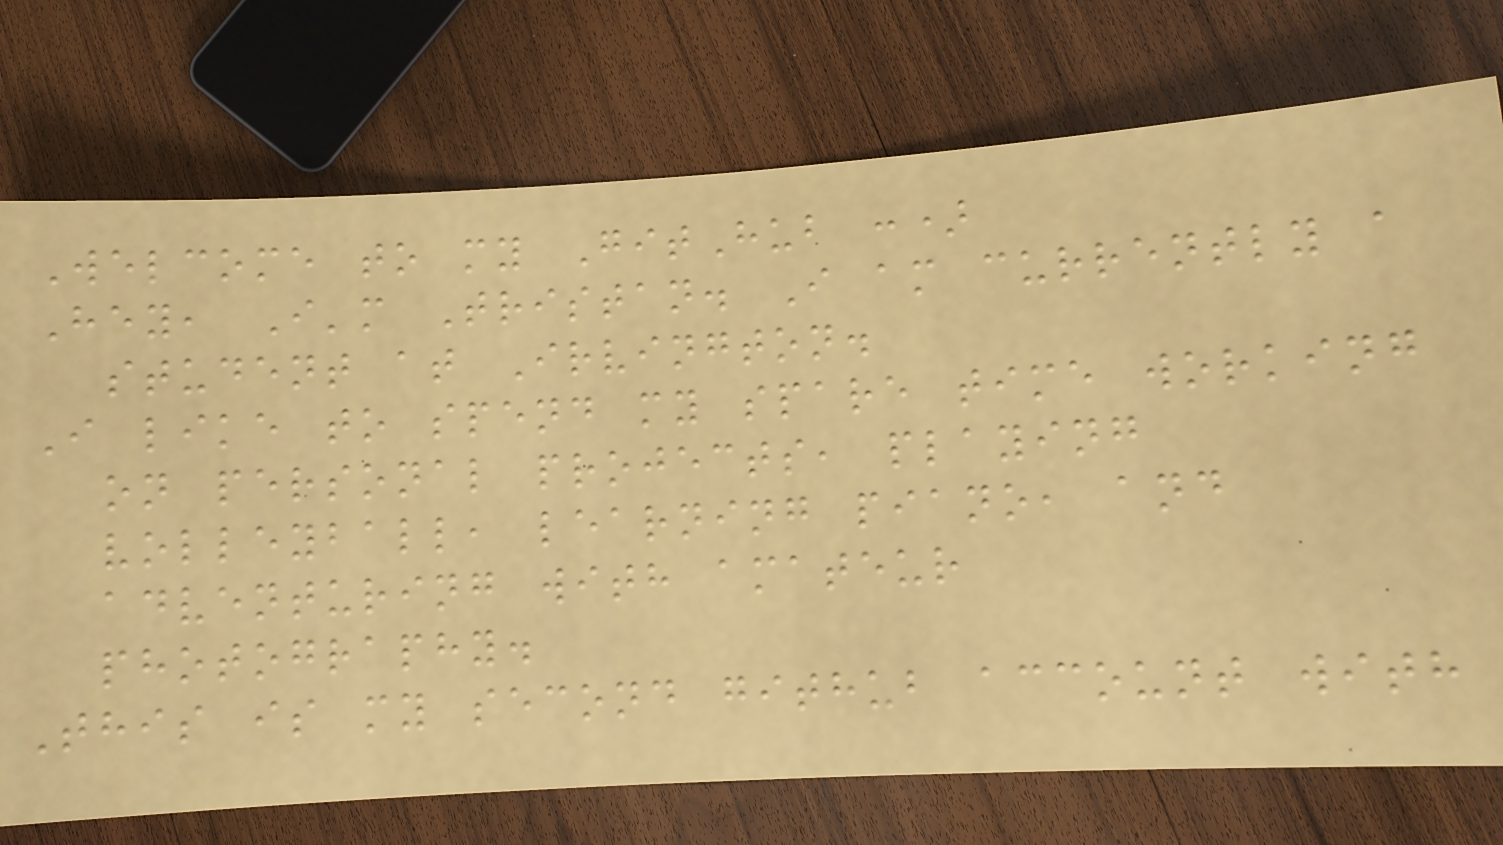Welcome to my GitHub :)
Hey, I'm Tristan. I am currently a
student at Irvington.
I like to spend my spare time working
on personal projects, playing
volleyball, learning piano, and
adventuring with amateur
photography.
This is my second github account with
